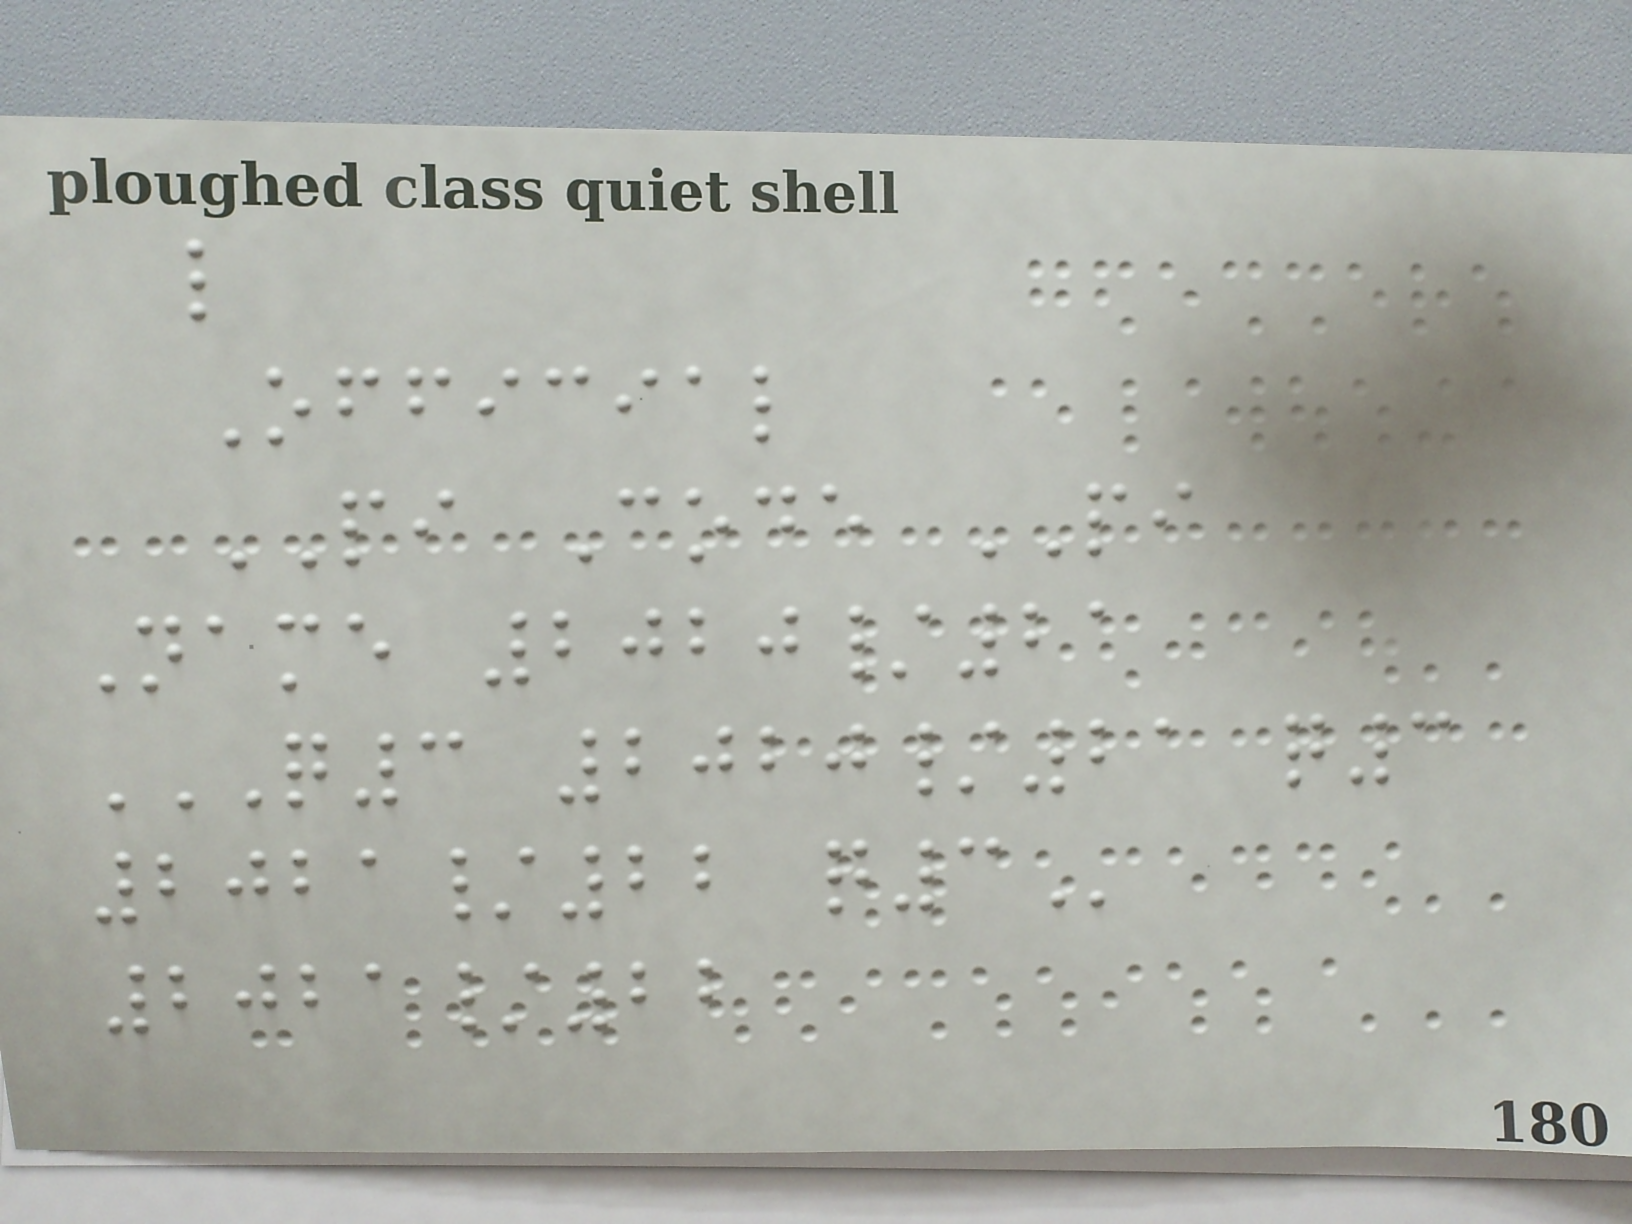l
Official
PI Code PI
Name 2020/21
Q3 2020/21 Q3
2021/22 Q3
2021/22
